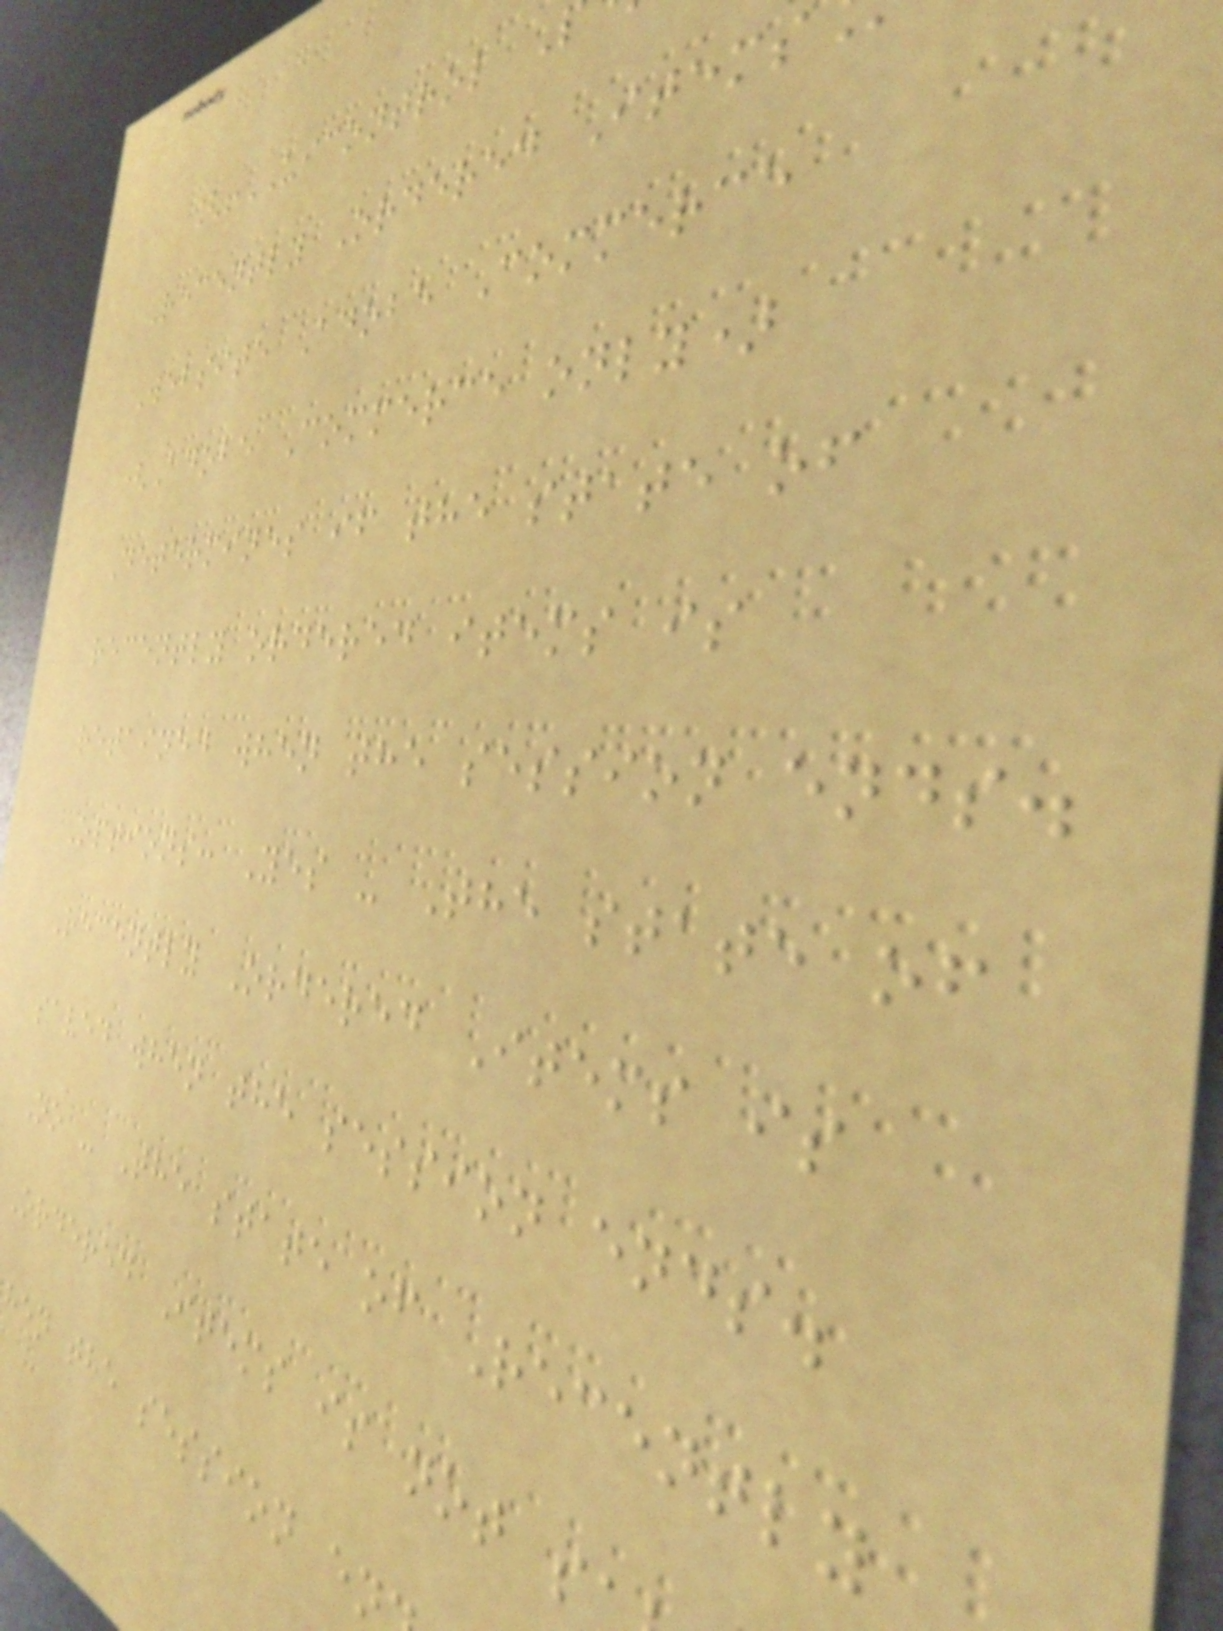[!UICONTROL
Recently Ordered Items
Website Adobe Commerce
(Adobe Commerce only)
Determines if the state of
recently ordered items is
retained when the session ends.
Options: Yes - The state of
Recently Ordered Items is
saved when the session ends.
No - The state of Recently
Ordered Items is not s
hen the session en
